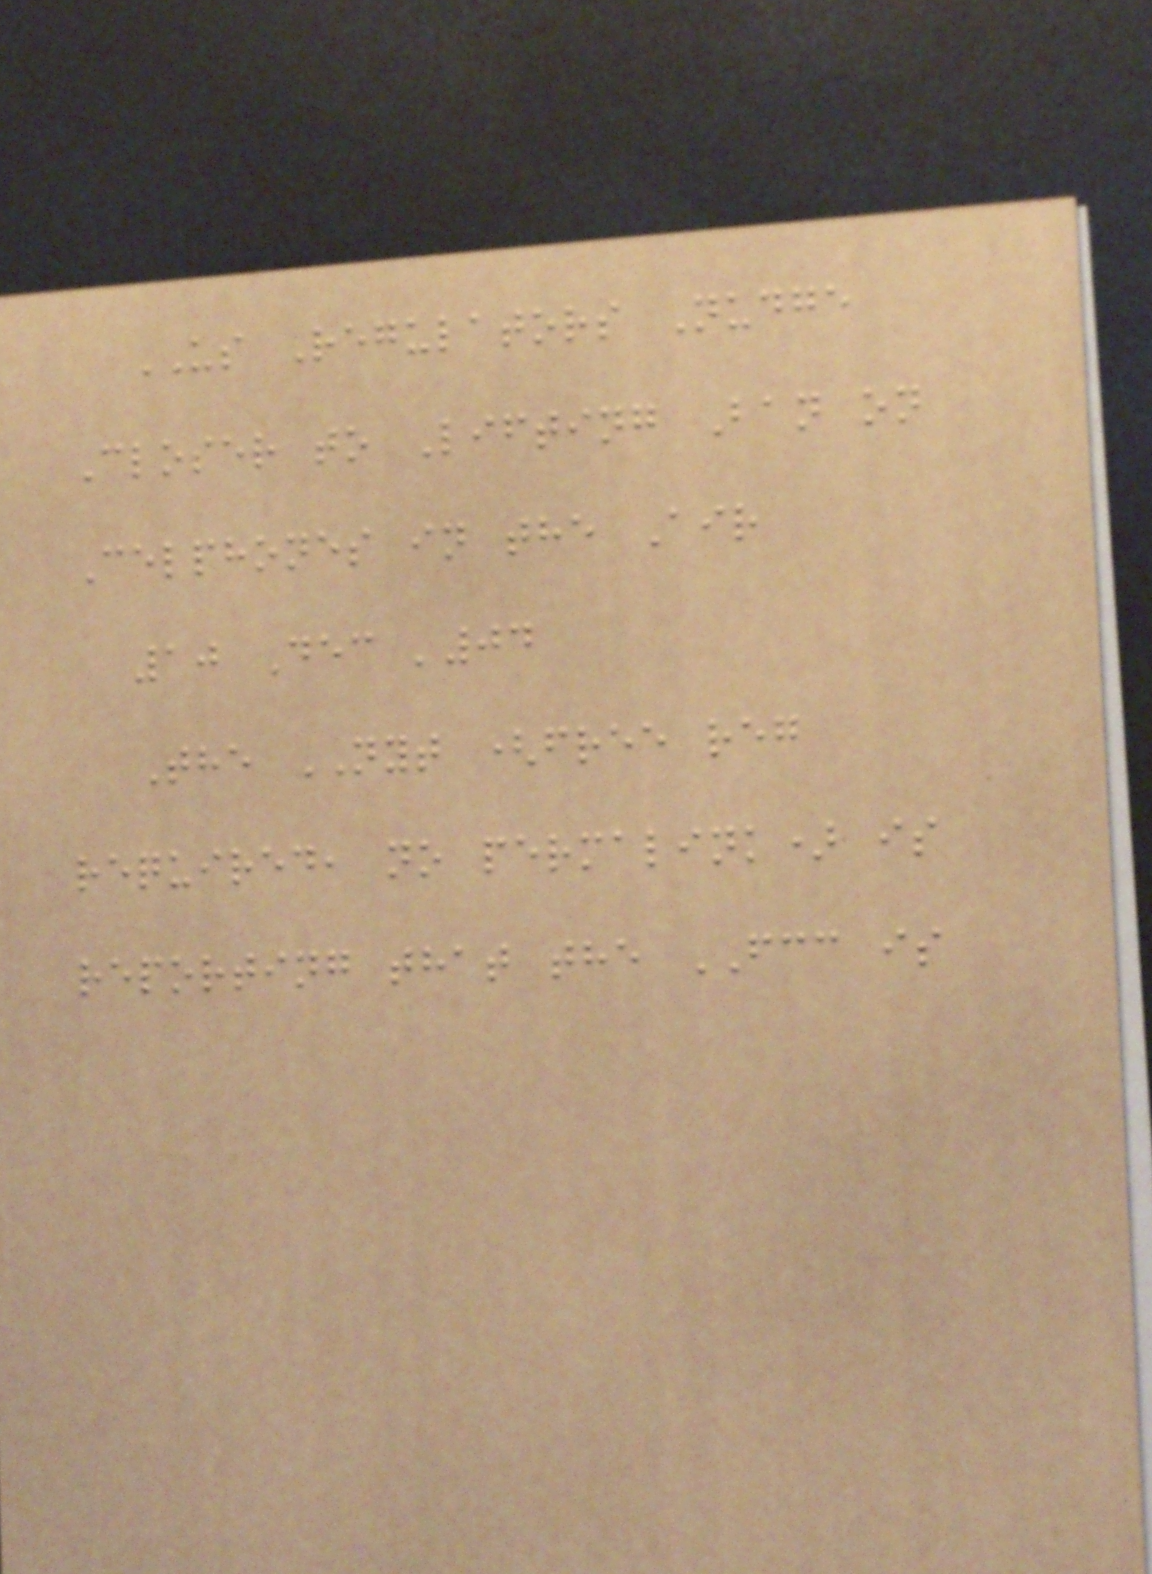US Regulators Nudge
Closer to Lifting Ban on
Celphones in the Air
10 Dec '04
The NYT (free reg
required, no permalink) is
reporting that the FCC is
